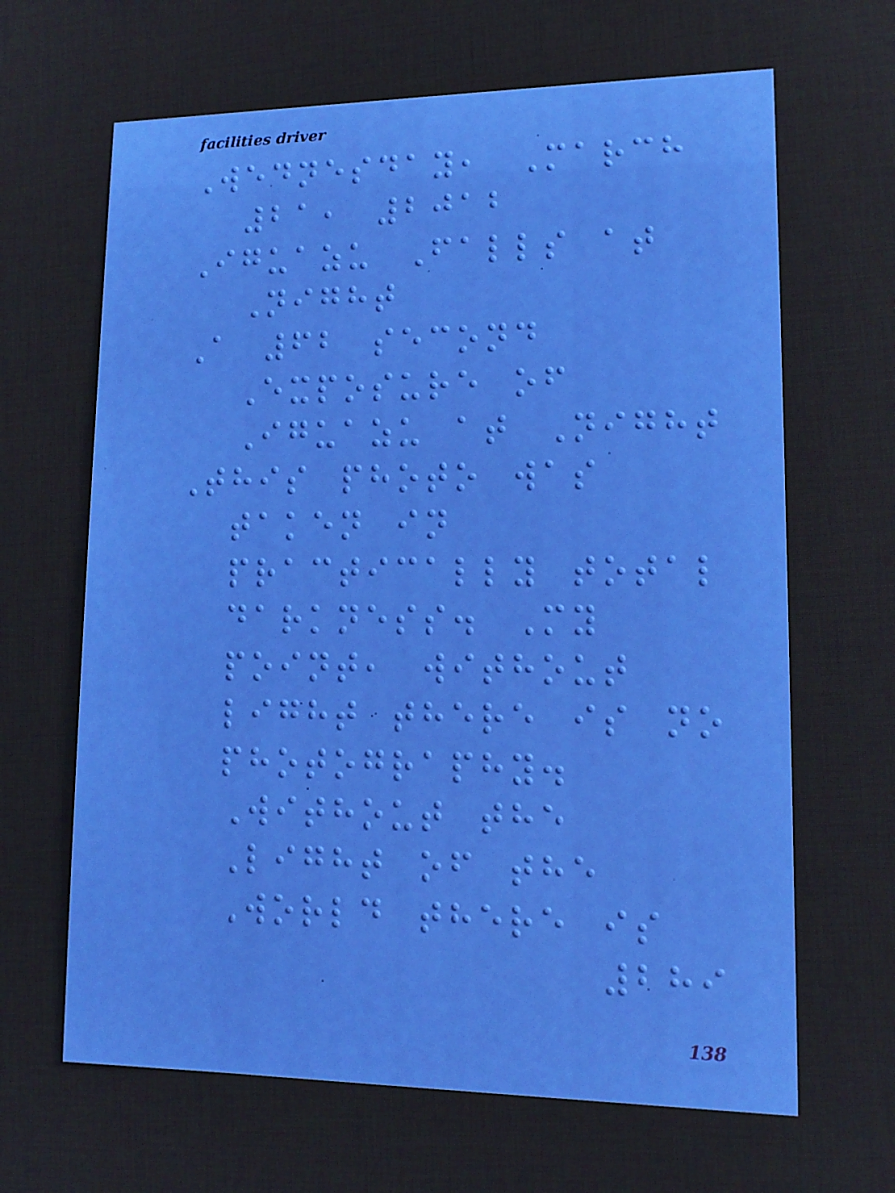Wednesday, March
21, 2012
Iguazu Falls at
Night
A 62 second
Exposure of
Iguazu at Night
This photo was
taken in
practically total
darkness. My
point, without
light there is no
photography.
Without the
Light of the
World there is
289
